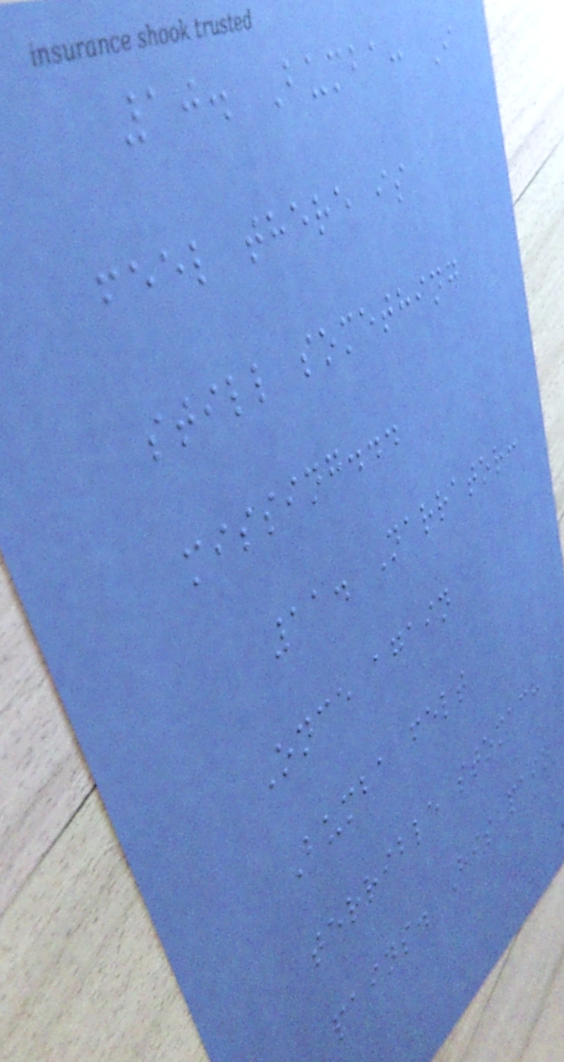10. Bumba: I
feel there is
still something
missing...
11. Narrator:
Once again
Bumba felt
terrible stomach
pains. His pain
